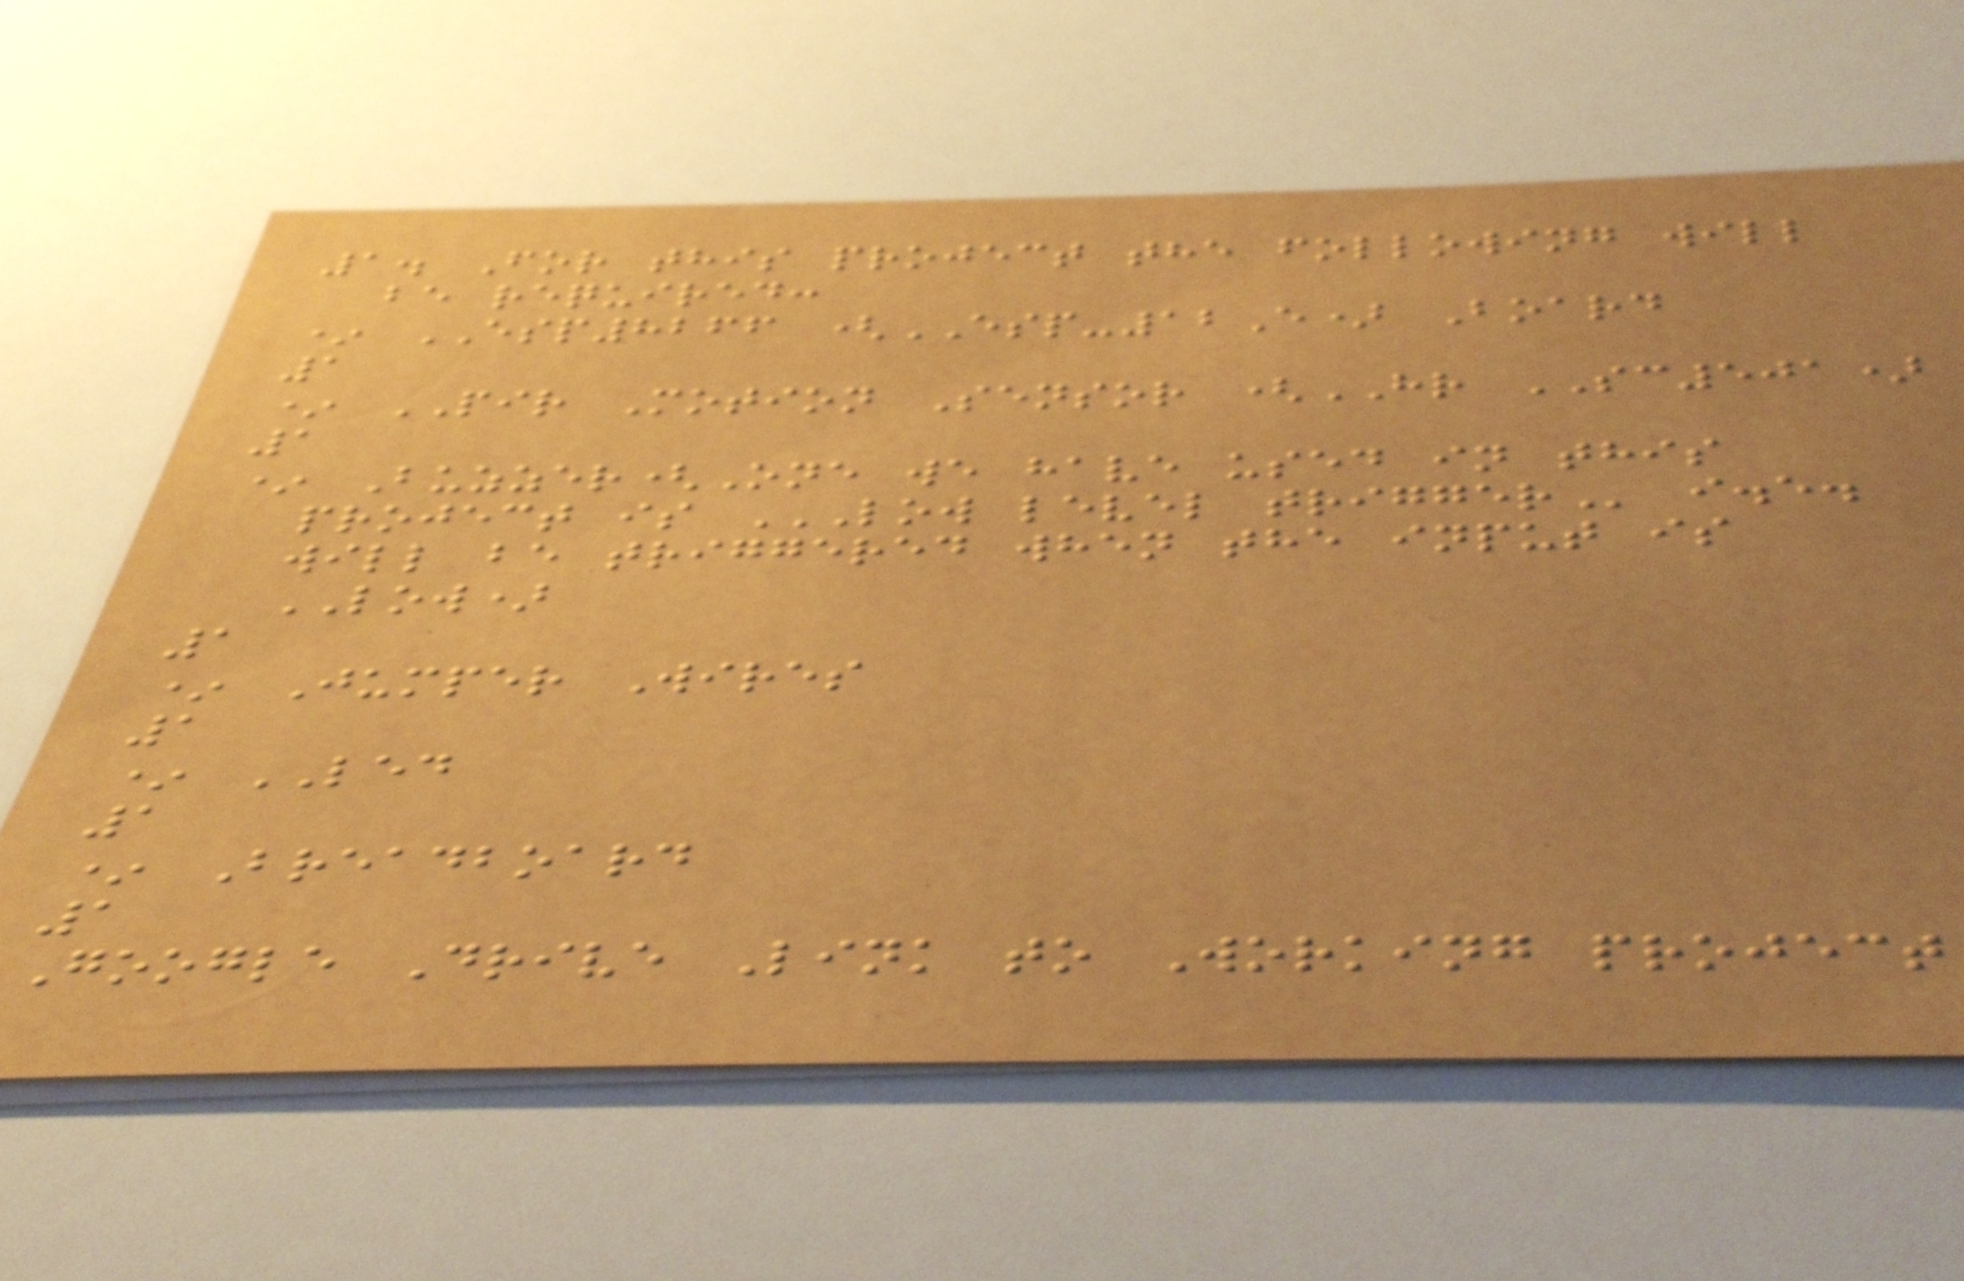1. For this project the following will
be required:
* ESP8266 (ESP-12E) Board
1
* PIR Motion Sensor (HR SC501)
1
* Buzzer(One we have used in this
project is LOW LEVEL TRIGGER i.e.
will be triggered when the input is
LOW)
1
* Jumper Wires
1
* LED
1
* Breadboard
1
Google Drive Link to Working project
